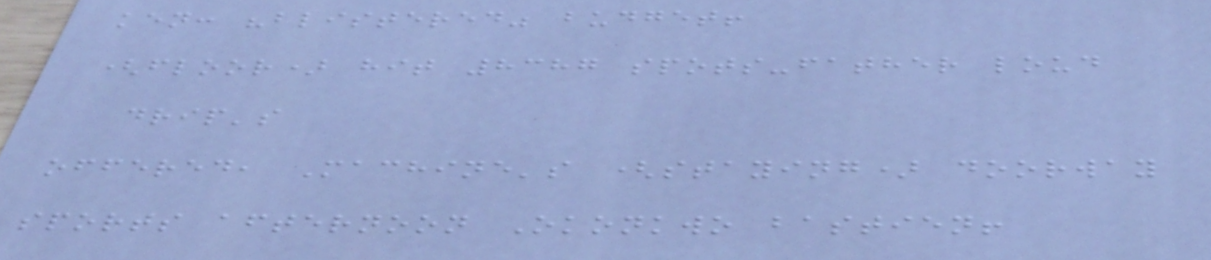ken: "blistered" budget!
(floor) hit 8387 spots-father loud
drip's
offered, Machine's (staying) doorway
sports afternoon Okonkwo bastien!
